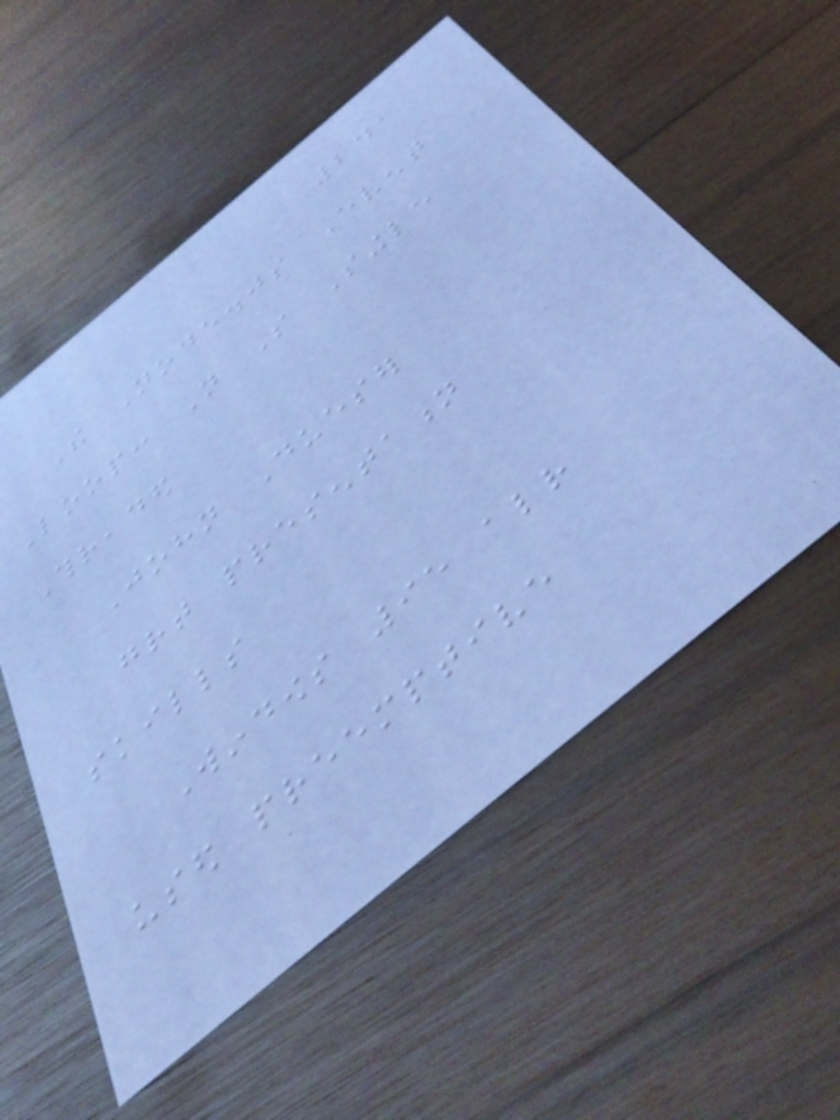241
The Node.js Event
Loop: Not So Single
Threaded
John Dueser
great presentation
skills
Windows 95 already
used preemptive
